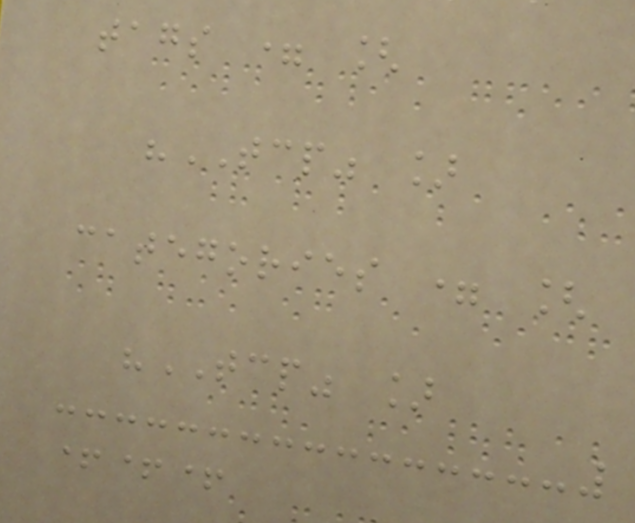tags = [
"TCP" ]
categories = [
"TCP" ]
+++
